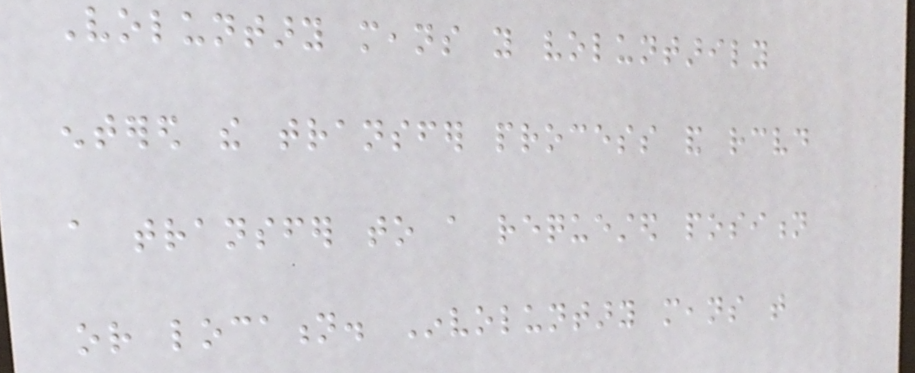Voluntary means you voluntarily
entered the transfer process and received
a transfer to a requested position
or location. Involuntary means that
